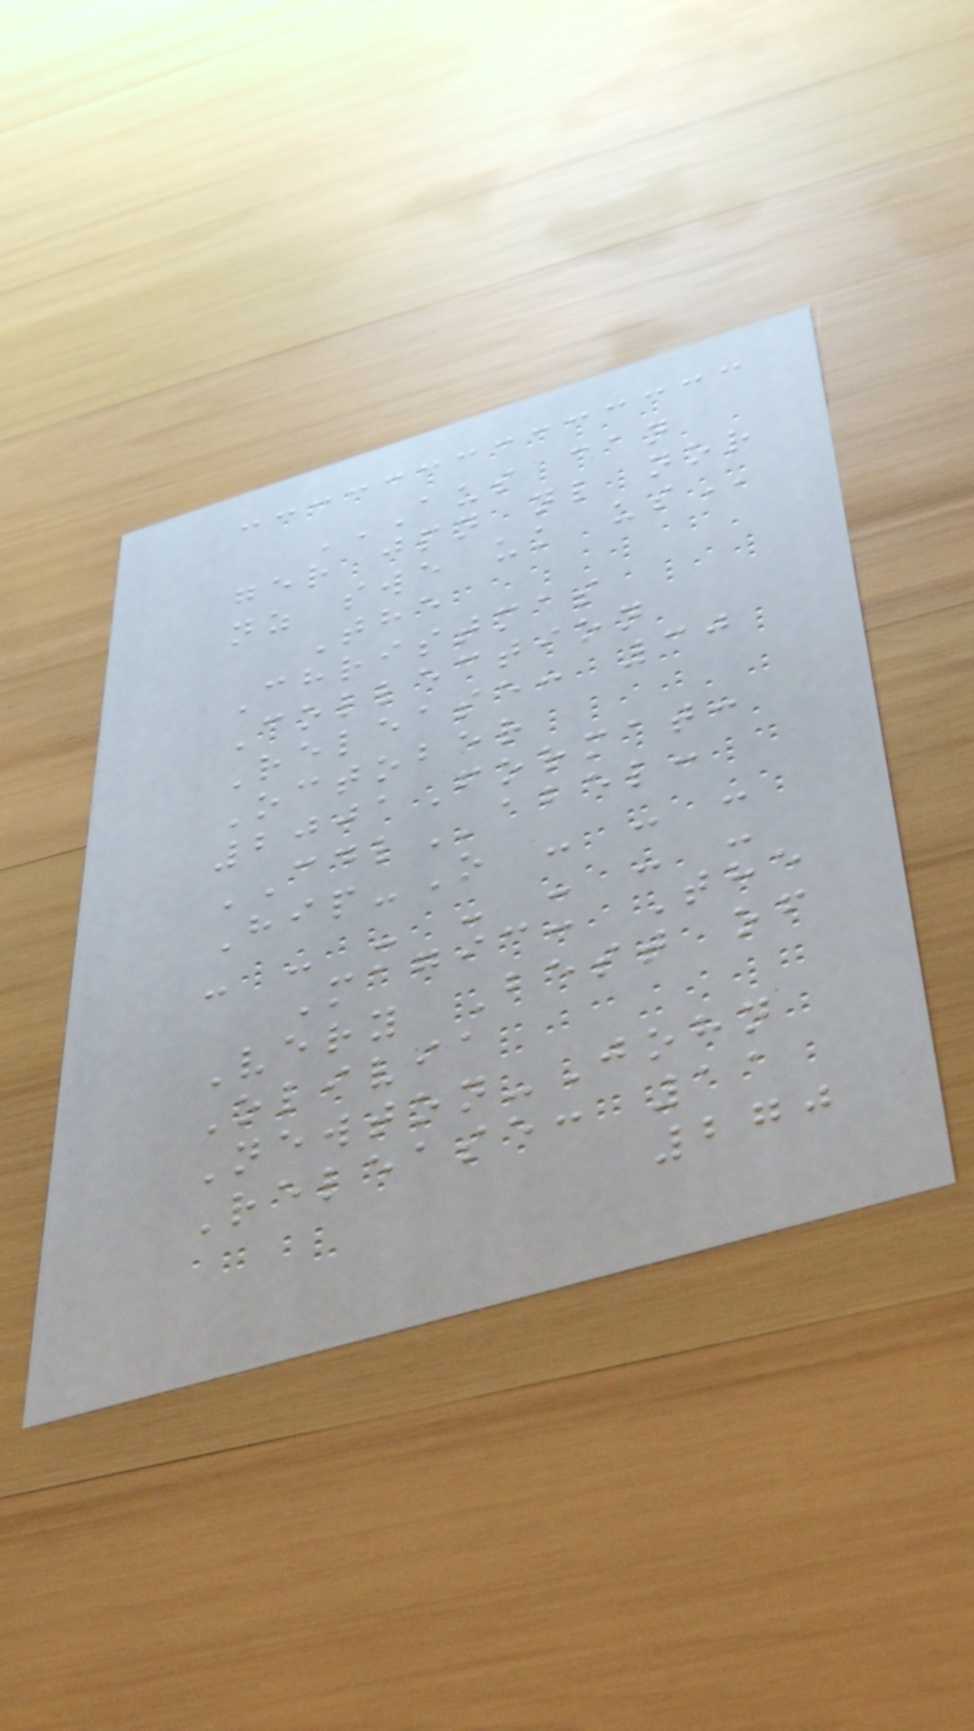AUS CAN
GER JPN NL NOR
NZ SWE UK US
The
Christmas
Collection
Release: 30
October
2001Format:
CDLabel:
Hip-O - - -
- - - - - - -
Magic: The
Very Best of
Olivia
Newton-John
Release: 11
270
